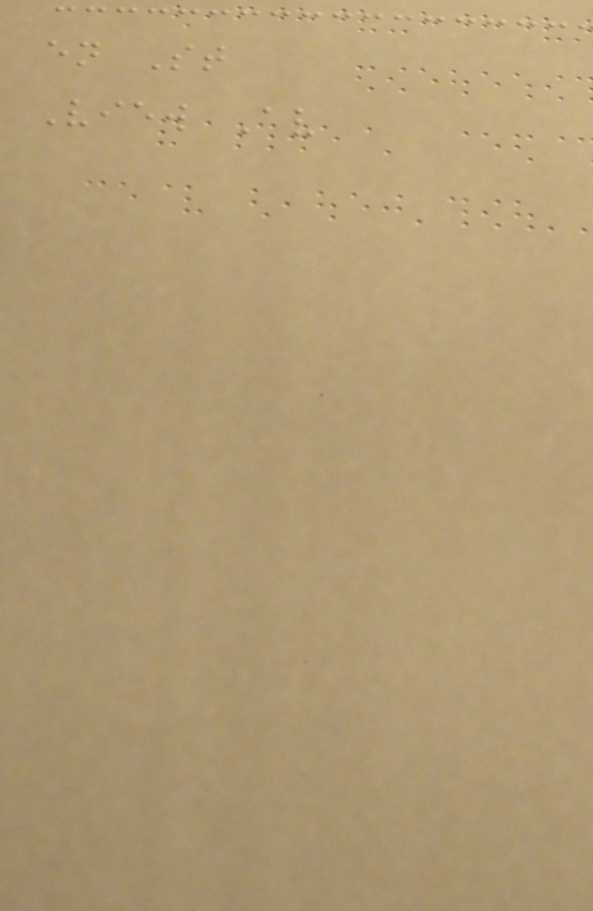en St
View Av
